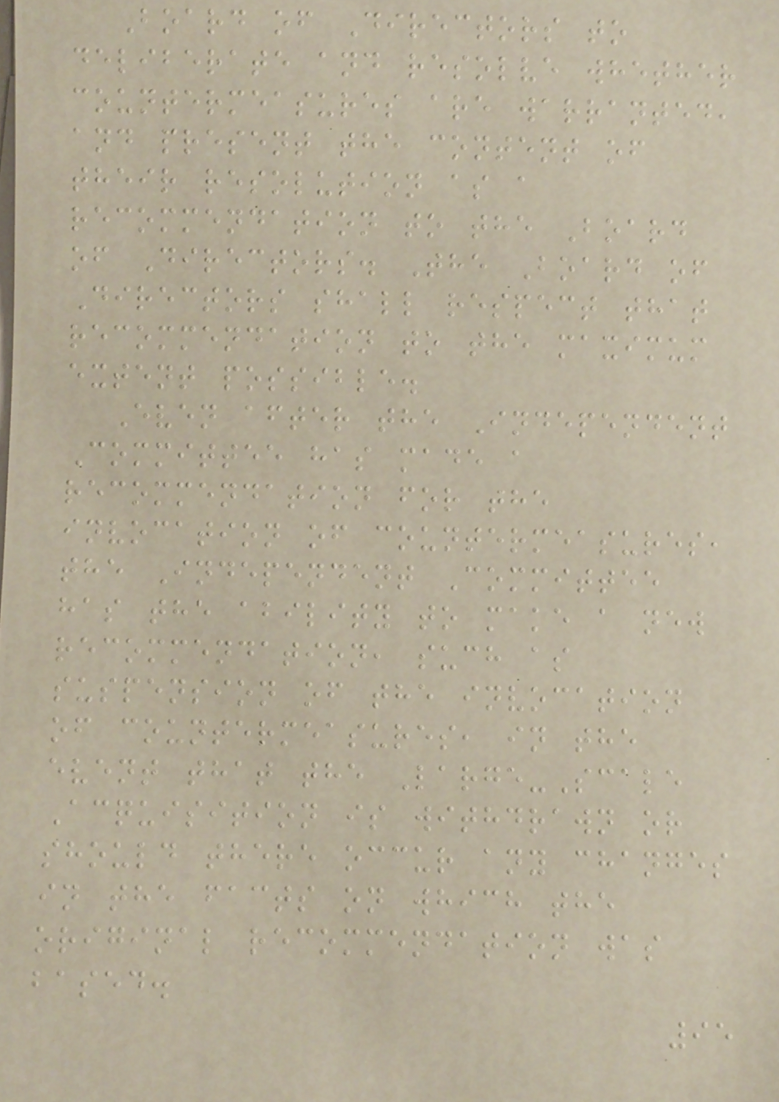Board of Directors to
deliberate and resolve whether
countermeasures are warranted,
and present the content of
their resolution as a
recommendation to the Board
of Directors. The Board of
Directors shall respect that
recommendation to the maximum
extent possible.
Even after the Independent
Committee has made a
recommendation for the
invocation of countermeasures,
the Independent Committee
has the ability to make a new
recommendation, such as
suspension of the invocation
of countermeasures, in the
event that the Large-Scale
Acquisition is withdrawn or
should there occur any changes
in the facts on which the
original recommendation was
based.
95
